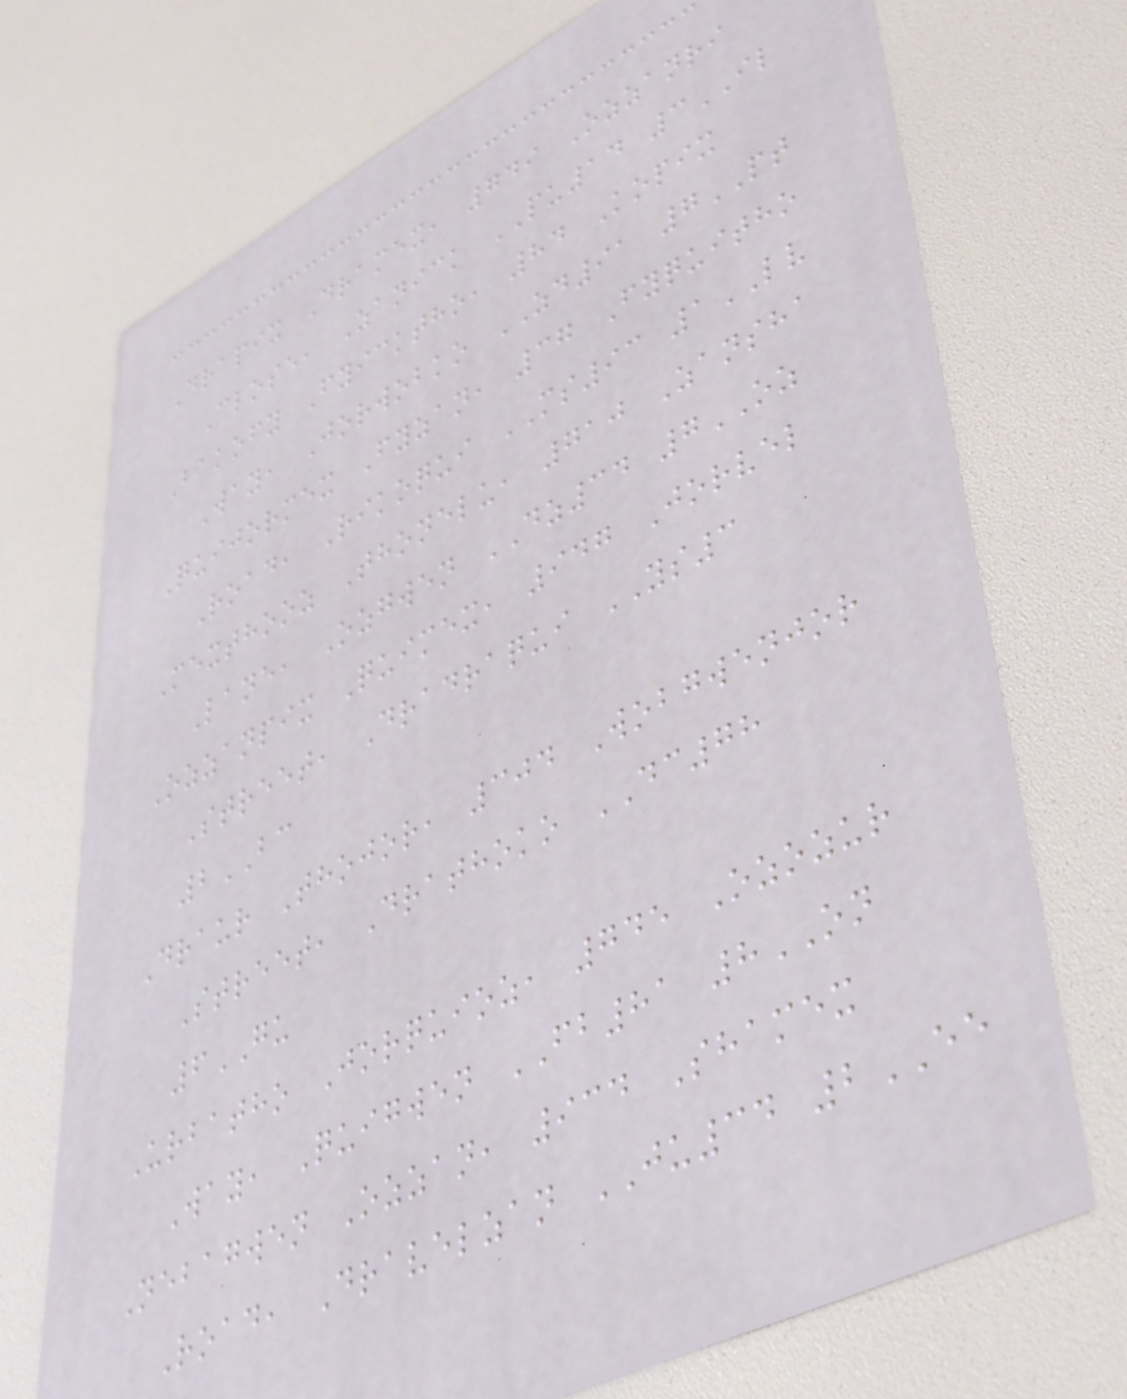Drapix Dramex, 749 Ozzanri
Close, Zanick PU14 3IL
Bakofy Fyicktho, 84 Kopix
Way, Jorwobko ZD91 7PT
Quijormex Fyzan, 37 Fyquitho
Road, Rikoqui MS93 1LV
Mexthooz Thonelu, 710 Zansha
Lane, Ozgwen DZ34 7OZ
Ozzanpix Quimex, 947 Jorvel
Street, Dradraqui YS3
2BC
Draur Thojor, 304 Wobgwenjor
Street, Drathoko DC78
6GU
Urbatho Jorquioz, 745 Ozozur
Way, Quigwen FB81 8ON
Nebagwen Ozzan, 934 Shamex
Road, Dravelzan JU34 2EE
